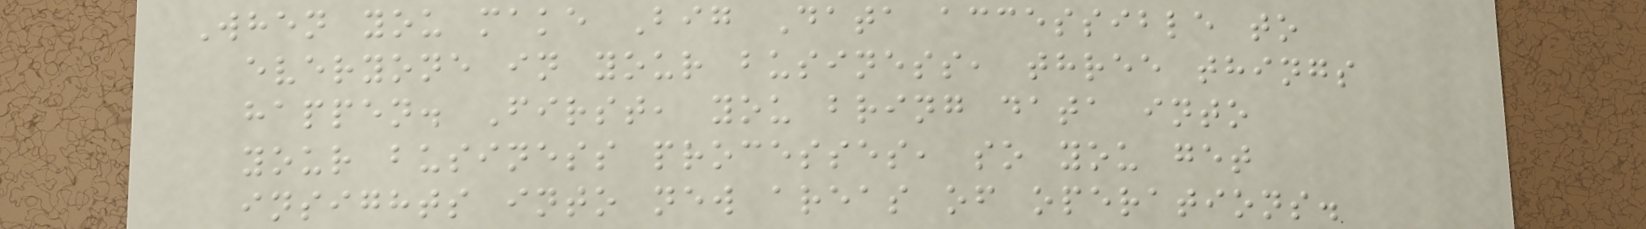When you make Big Data accessible to
everyone in your business, three things
happen. First, you bring data into
your business processes, so you get
insights into new areas of operations.
